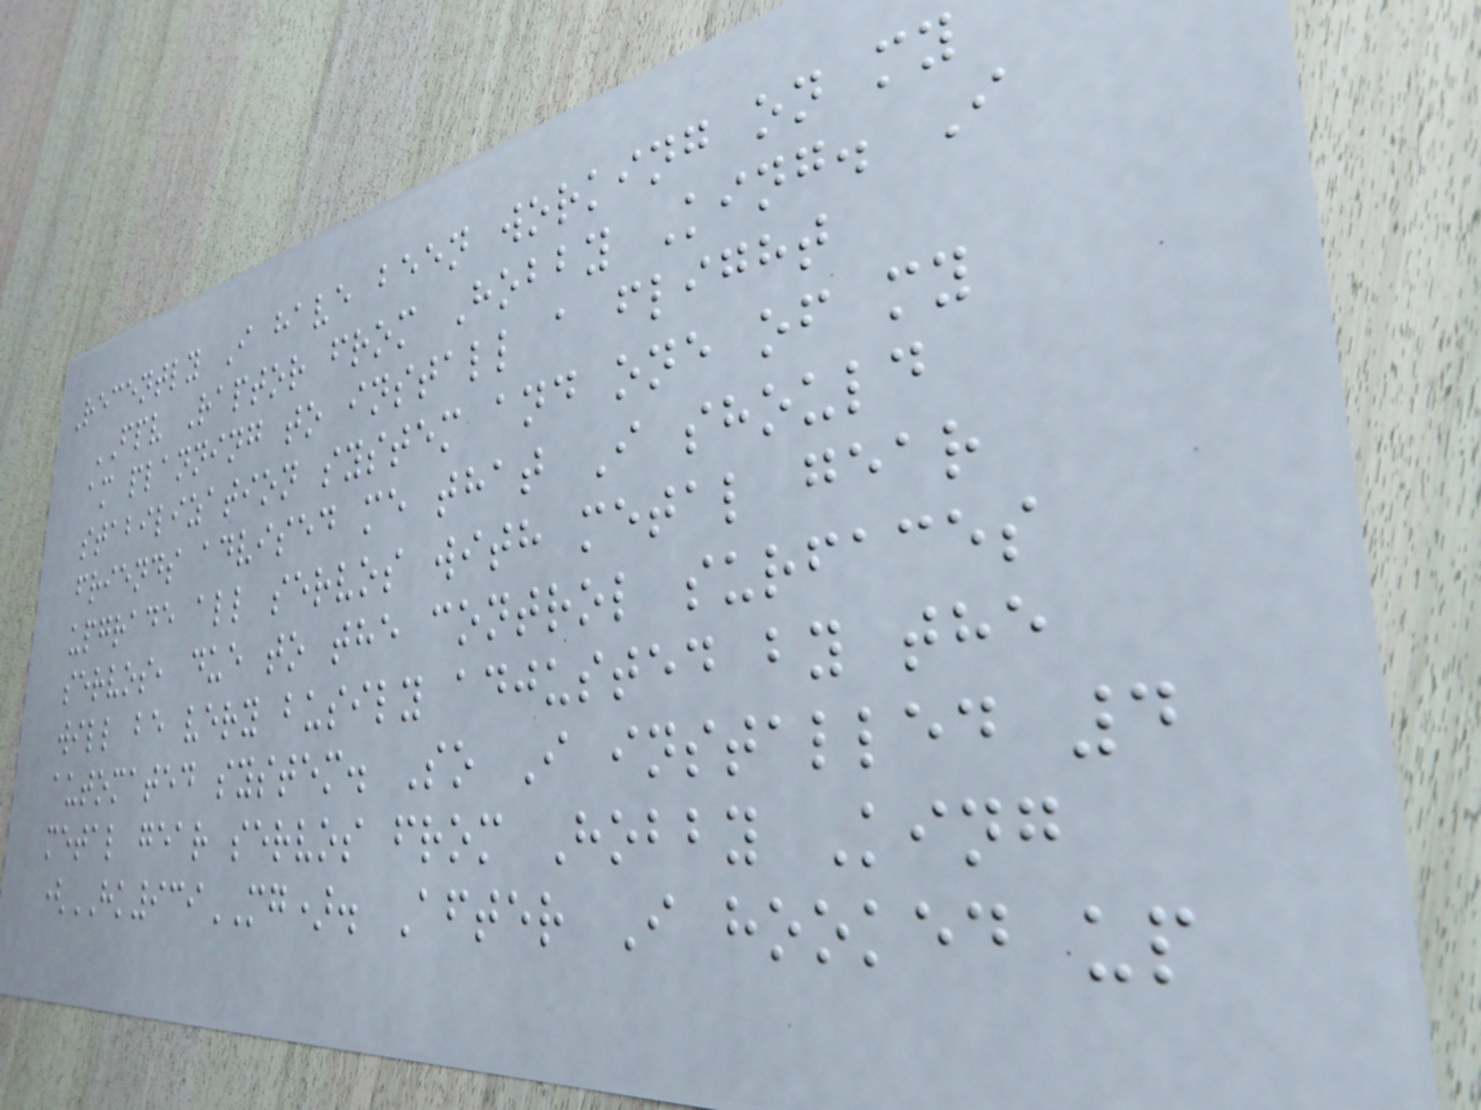Recently I have been working on my
FPV Raptor from Hobby King. I
am planning to install a flight
stabilization system and one of my
friends advised me that I should
upgrade all servos with metal gear
servos, due to the control surfaces
will be very busily adjusted by the
automated system. So I installed 4
metal gear servos from Hobby King
(HK939MG). After I hooked up
